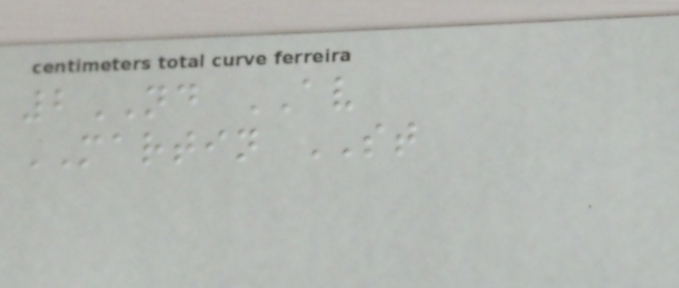2ND AV
MARTIN ST
